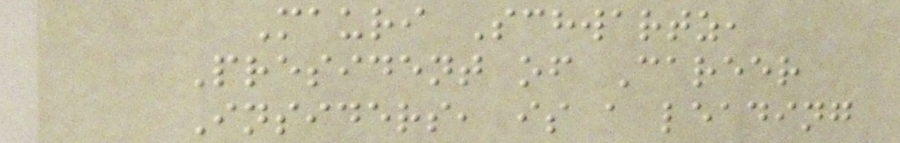Mauri Schwartz,
President of Career
Insiders, is a leading
